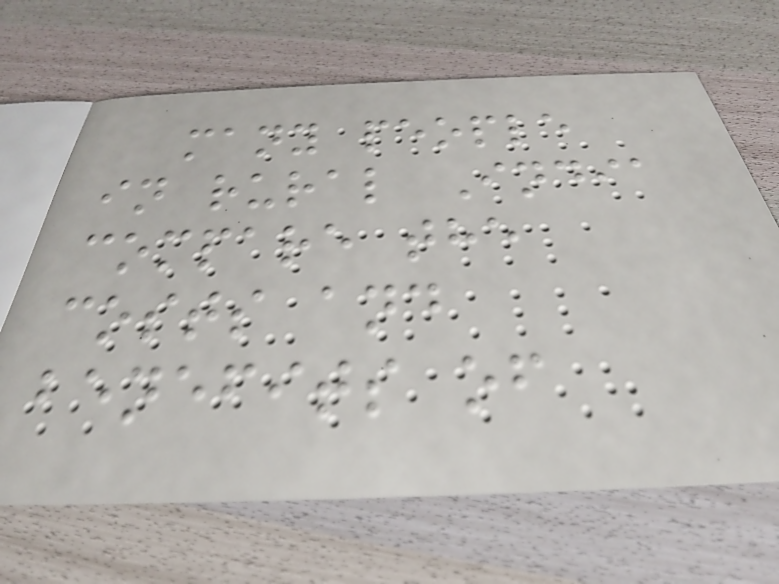many people
in rural India
compare the
costs and
benefits of
